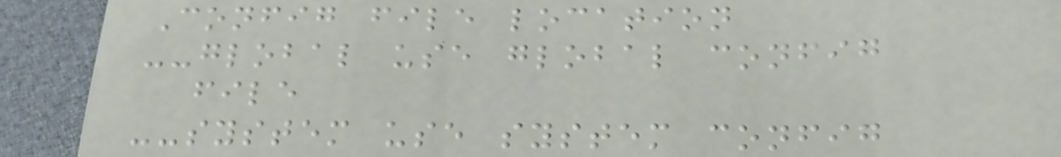Config file location
--global use global config
file
--system use system config
